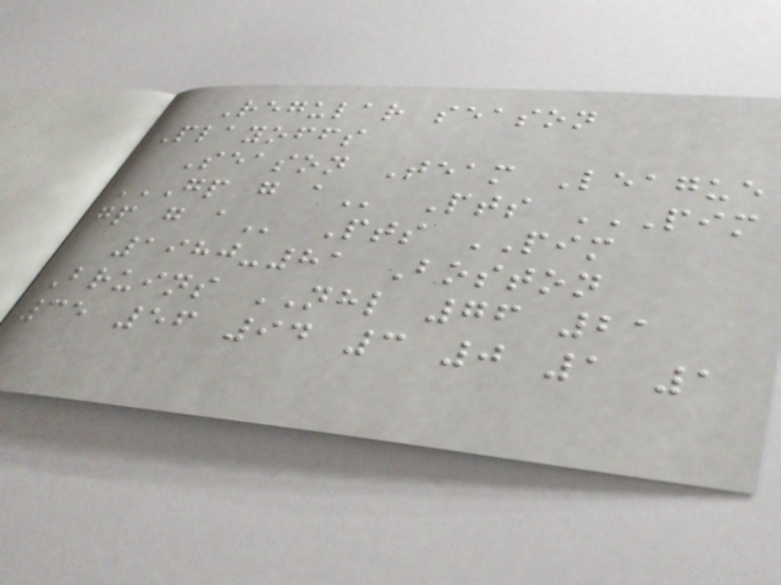Regular season
Playoffs
Season Team League
GP G A Pts PIM
GP G A Pts PIM
1980-81 Boston
Bruins NHL 76 21
35 56 94 3 0 1 1
